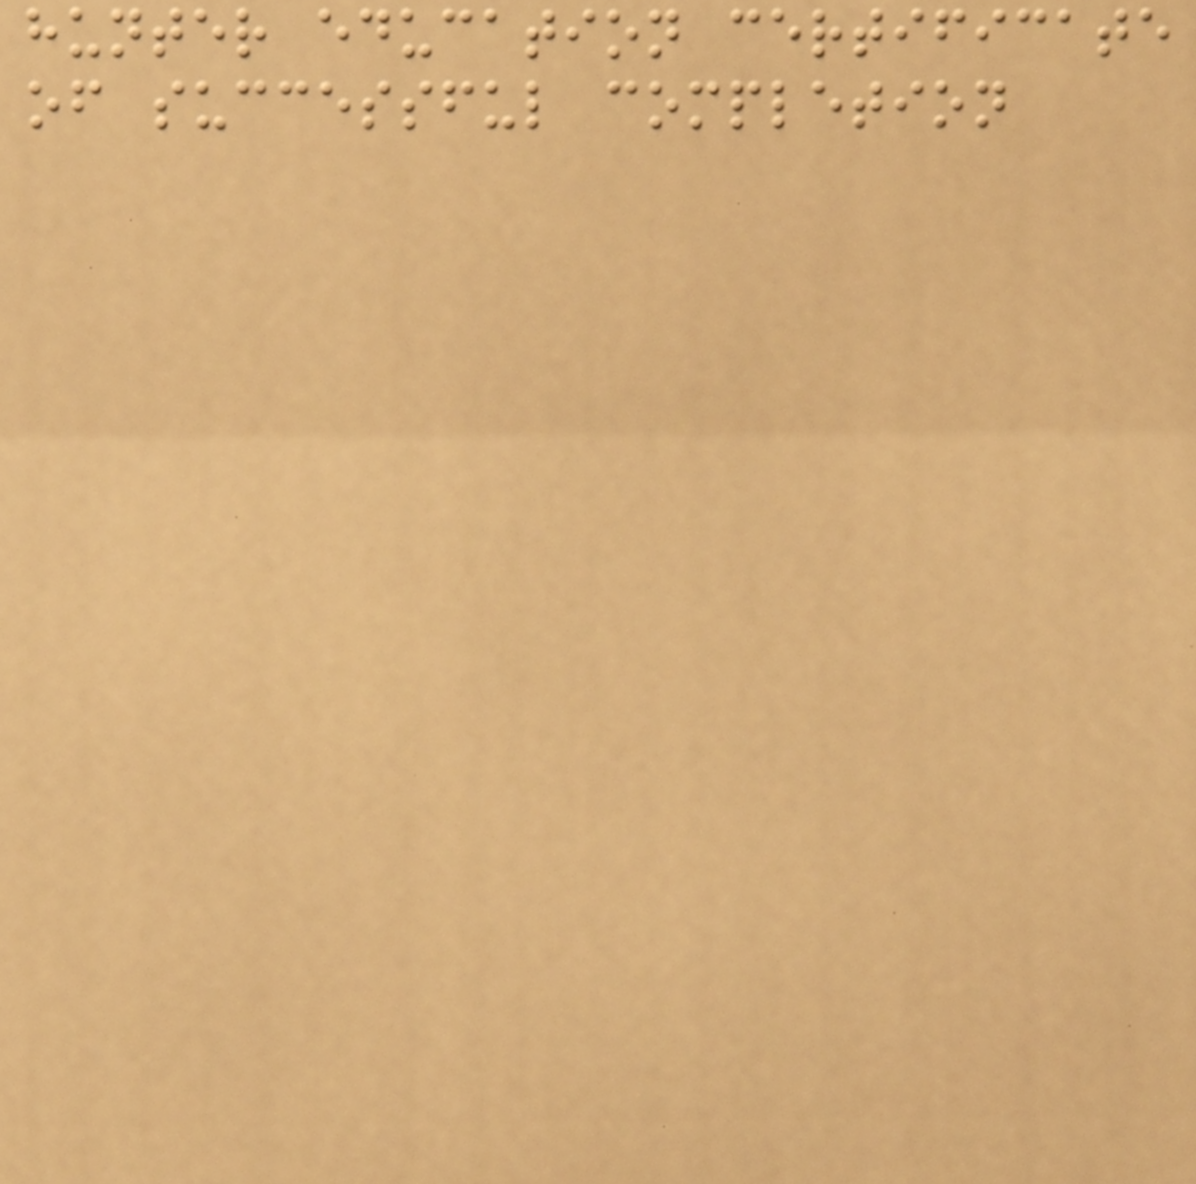hunter education certificate
of successful completion
